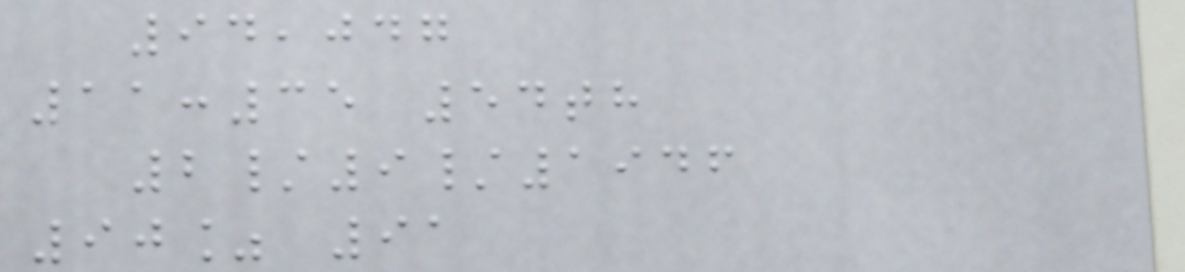94,047
11:35 54th
2/9/1946
90% 91
